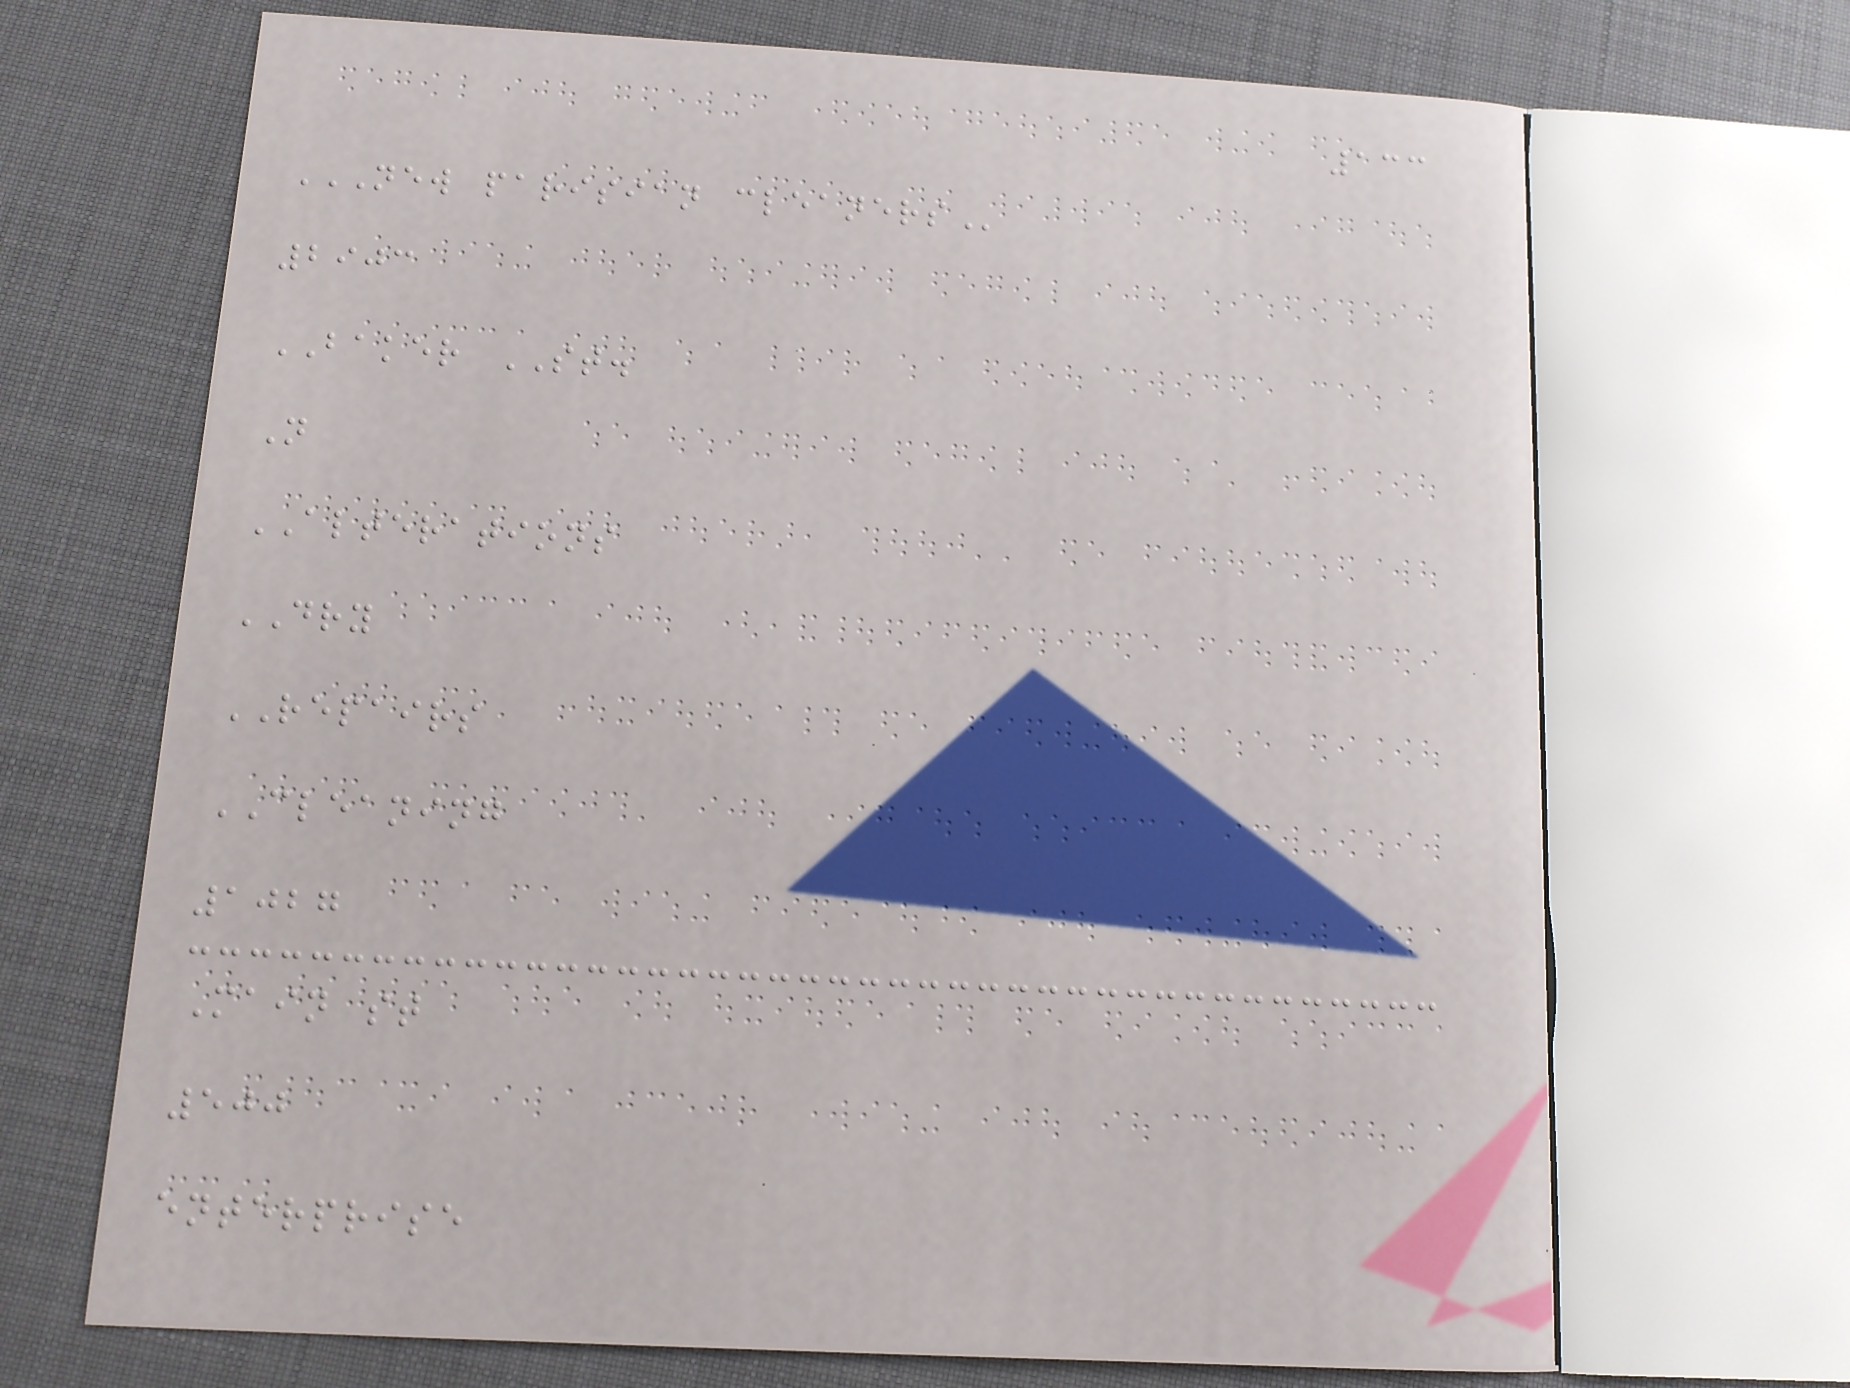133
NEW PARISIAN CLEANERS
2903
BAKER ST.
N
ALTERATIONS
DRY
REPAIRS
CLEANING
1027
Main st
500
enterprise
